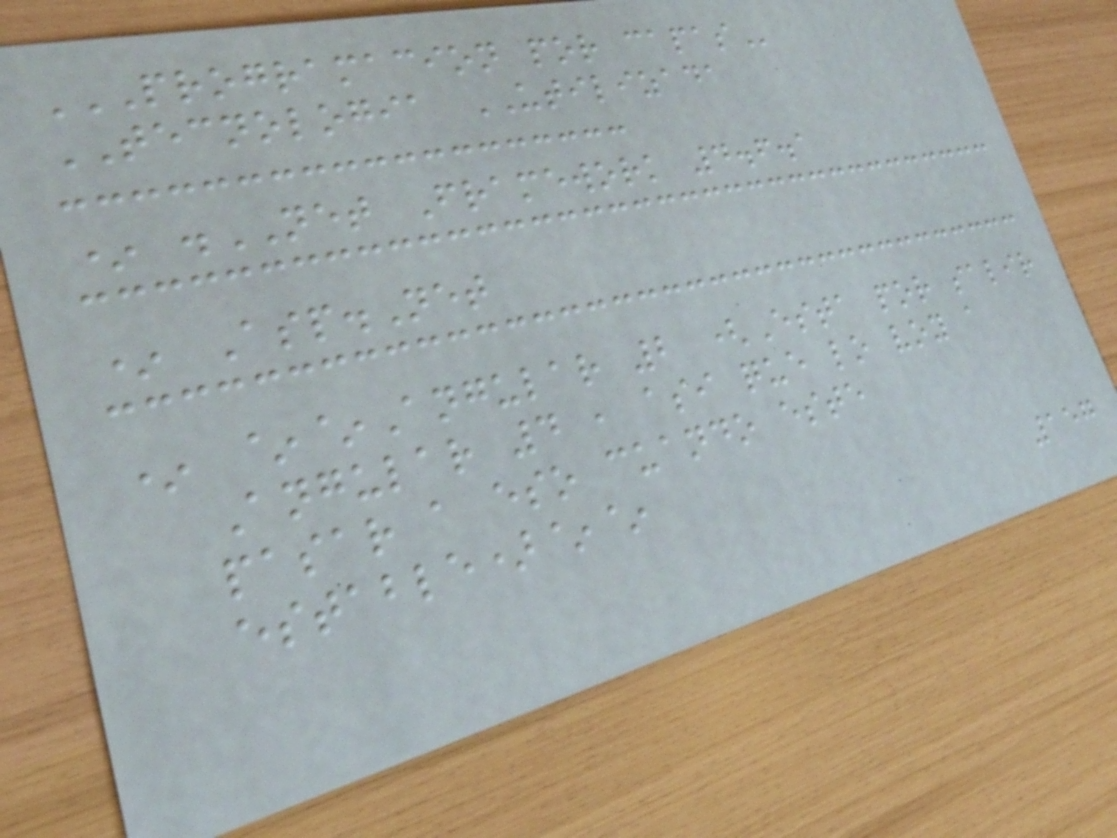PROGRAMACION POR CAPAS
TECNOLOGIA UTILIZADA
* .NET Framework 4.6.1
* Asp.Net
* ~~Angular 2 (Esta por salir
Angular 4 , asi que lo voy a
pasar a eso cuando este
estable)~~
157
